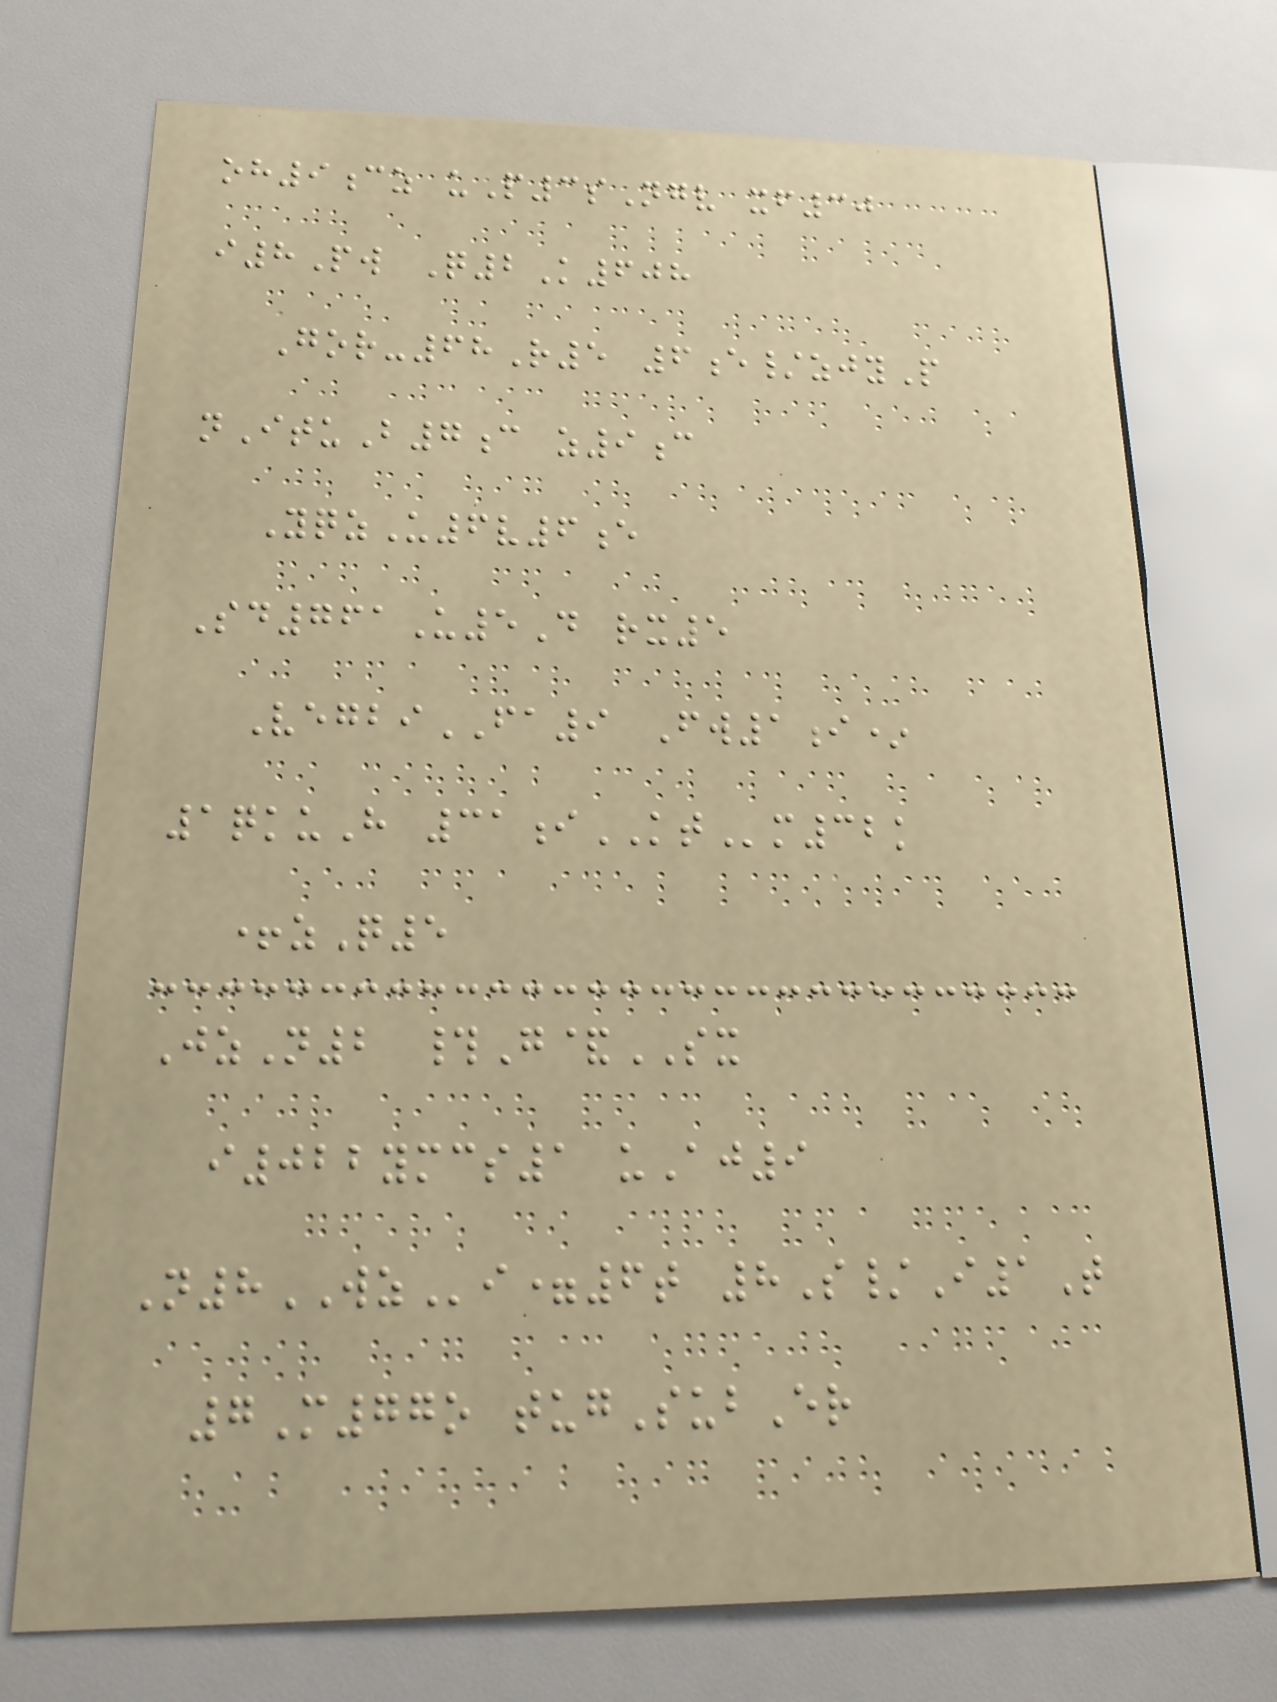oh9cz uP3sNgv xf30
i8Pw Q2K608
Gor-68R5 6e/zjyP
nItuB7c z9c
YqzU6v6e
Sd761U5D rx5
VegbiFA9 Fw1i*
1qkuH 31iKTm32k
+zQ5
JzN2 #G&SX
i022ymcs1 uAj9
N8WZi=6t 8S/I1T
7M77o tugSubEr
